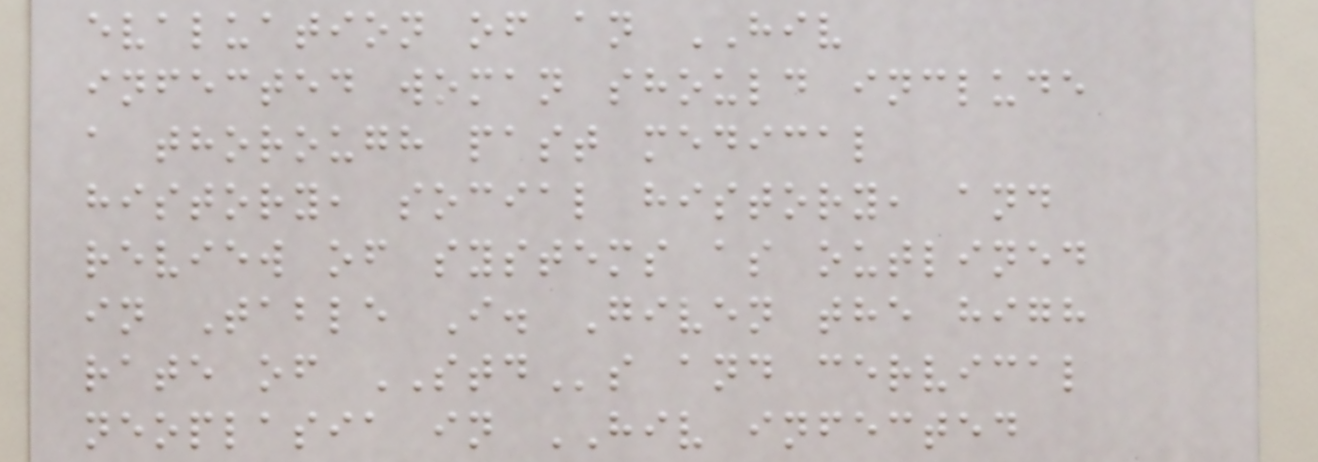evaluation of an HIV
infected woman should include
a thorough past medical
history, social history, and
review of systems as outlined
in Table I. Given the high
rate of STDs and cervical
neoplasia in HIV infected
